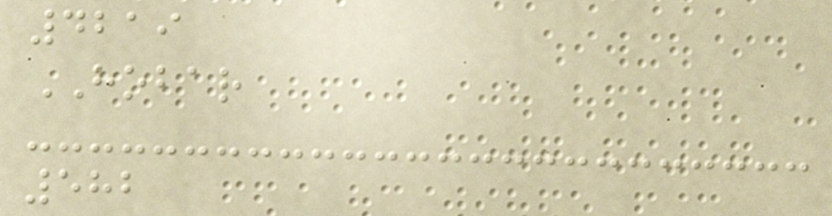4219
HOBAR
582
